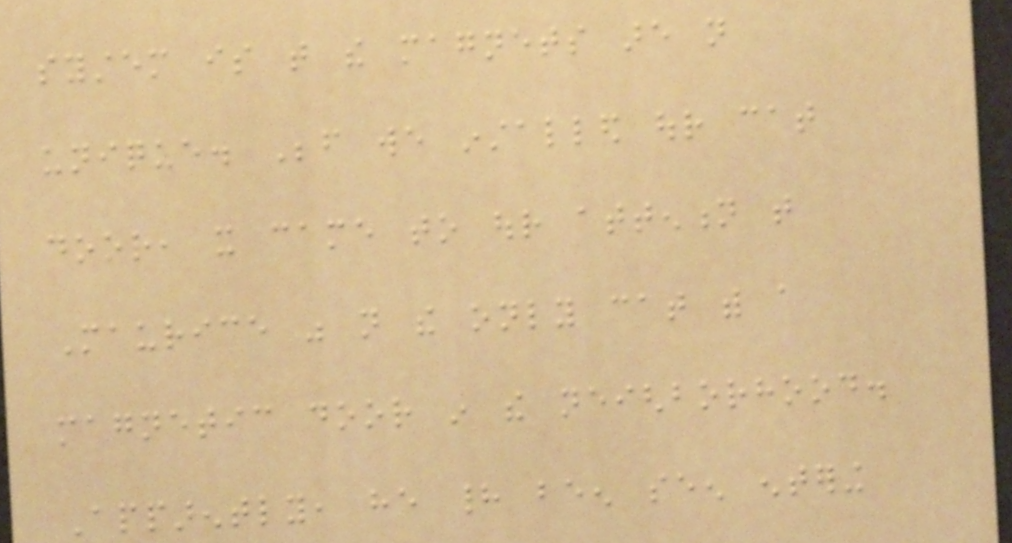system is that the magnets are not
unique. Before we installed our cat
door, it came to our attention that
Maurice was not the only cat with a
magnetic door in the neighborhood.
Apparently, he had been seen entering
